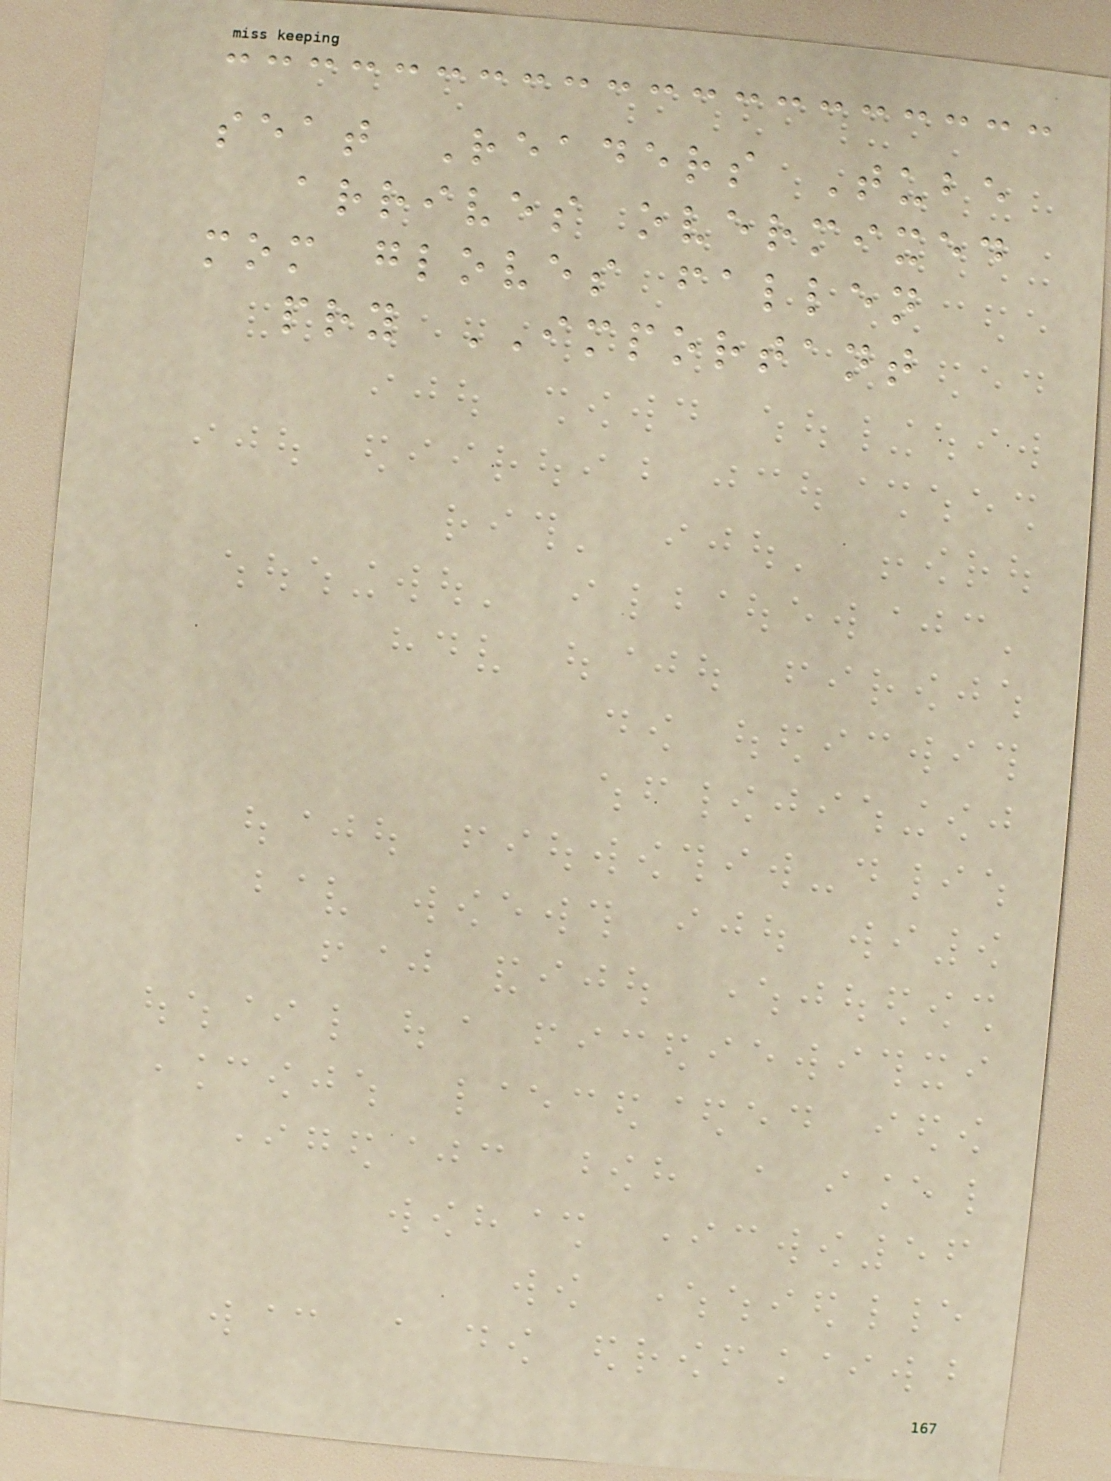seat Readers Tube
arrives overmixed
mom gloves fallen
pry IMPORTANT
